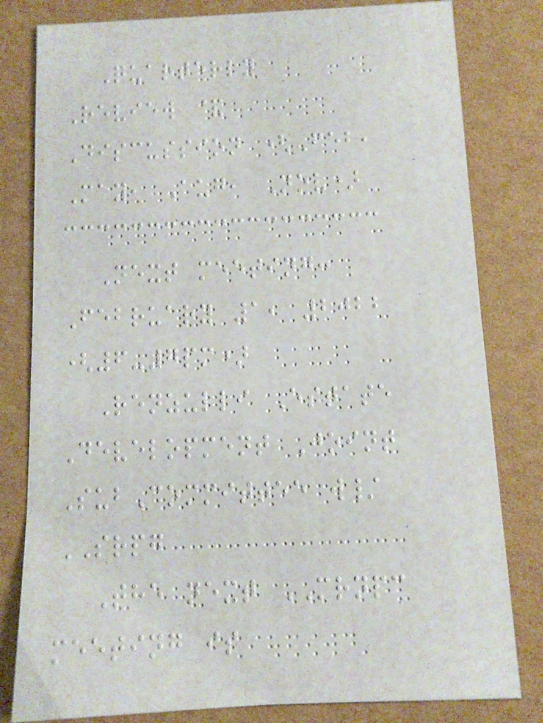Quarterly
Review &
Discussion (Feb,
May, Aug, Nov)
Next meeting:
February 1, 2022
(6-7pm)
Renzulli Estate
Development Joint
SubCommittee w/
SRPG
The next MRNPC
meeting is
